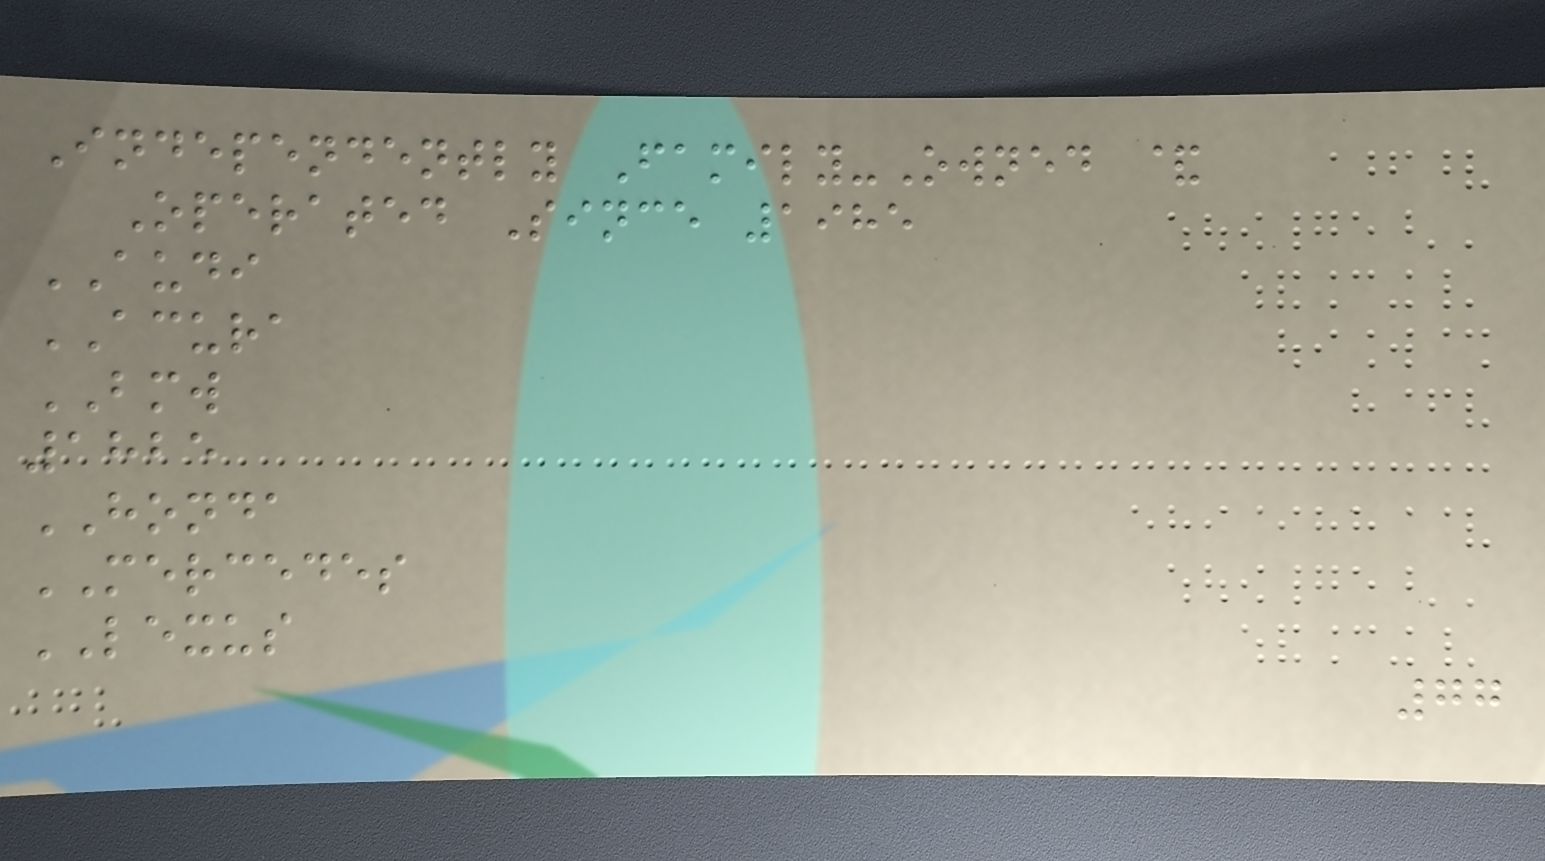Independently Family-Owned &
Operated Since 1985
AUDI
ACURA
BMW
1825
HONDA
MERCEDES
LEXUS
77
